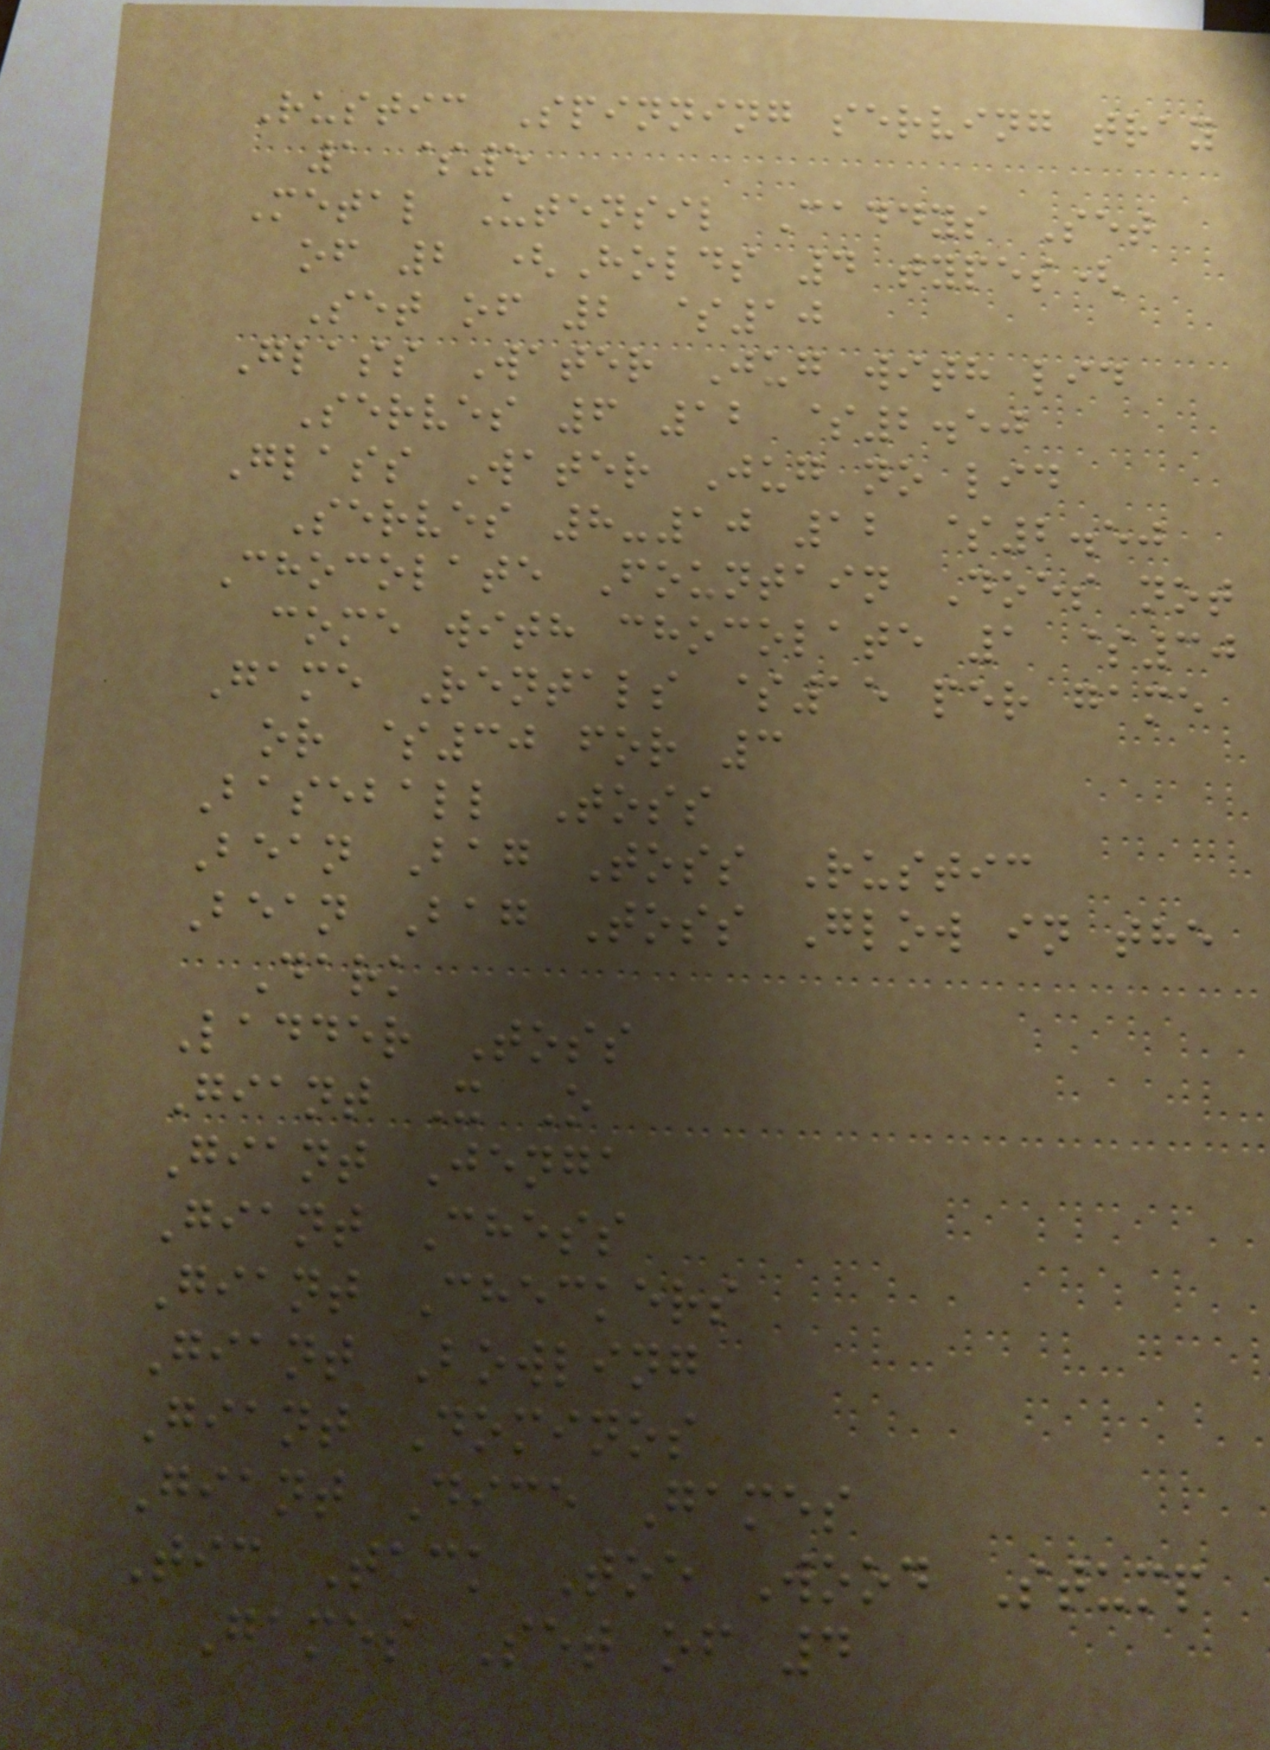Rustic Spinning serving tray
1 $5
Metal Utensil Caddys Set
of 2 (Holds 4 types(
Set of 2 $10
Glass Water Jug with lid
Serves 6 12 $2.50
Glass Water Jug no lid
Serves 8-10 12 $2.50
Chocolate Fountain Does not
come with chocolate 1 $30
Game Rentals $15 per game
or $30 for 3
Baseball Toss
Bean Bag Toss Rustic
Bean Bag Toss Glow in the
Dark
Ladder Toss
Giant X O
Giant Jenga
Giant Chess
Giant Checkers
Giant Bowling
Giant Dominos
Giant Dice Games
Tic Tack Toe Wood Stump
Games Set of 4
